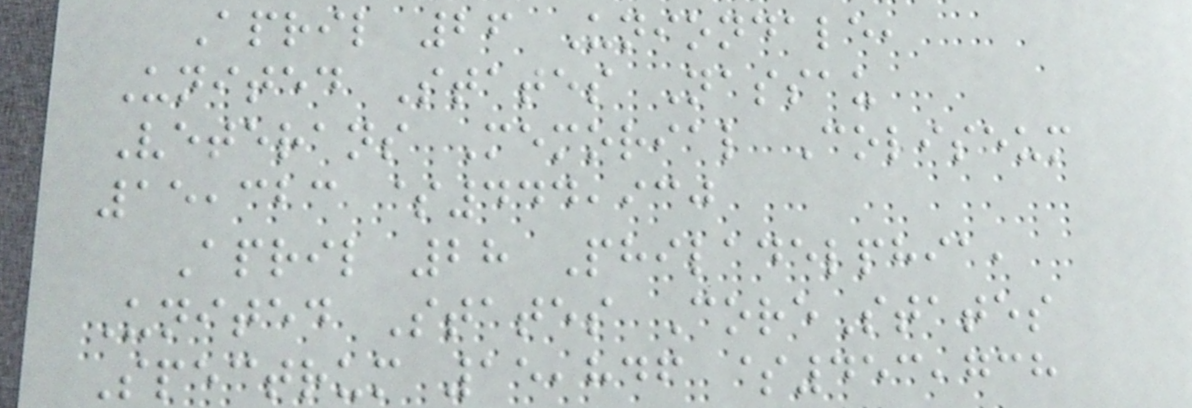April 26 Uniondale,
United States Nassau
Veterans Memorial Coliseum
15,323 $444,930
April 28 Philadelphia,
United States CoreStates
Spectrum 15,846 $453,738
